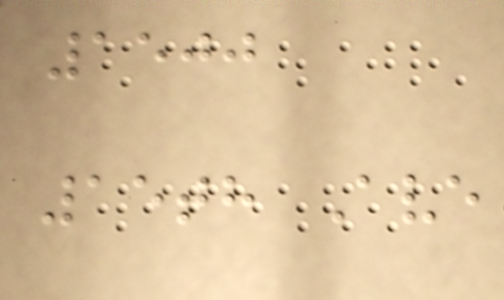1500
15th Ave
